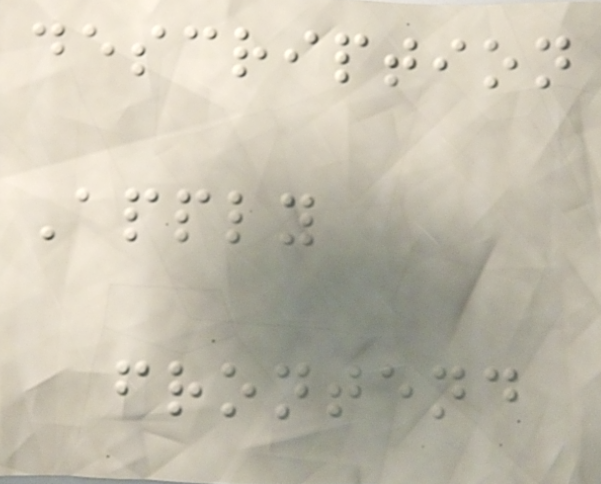description
Apply
frontend
